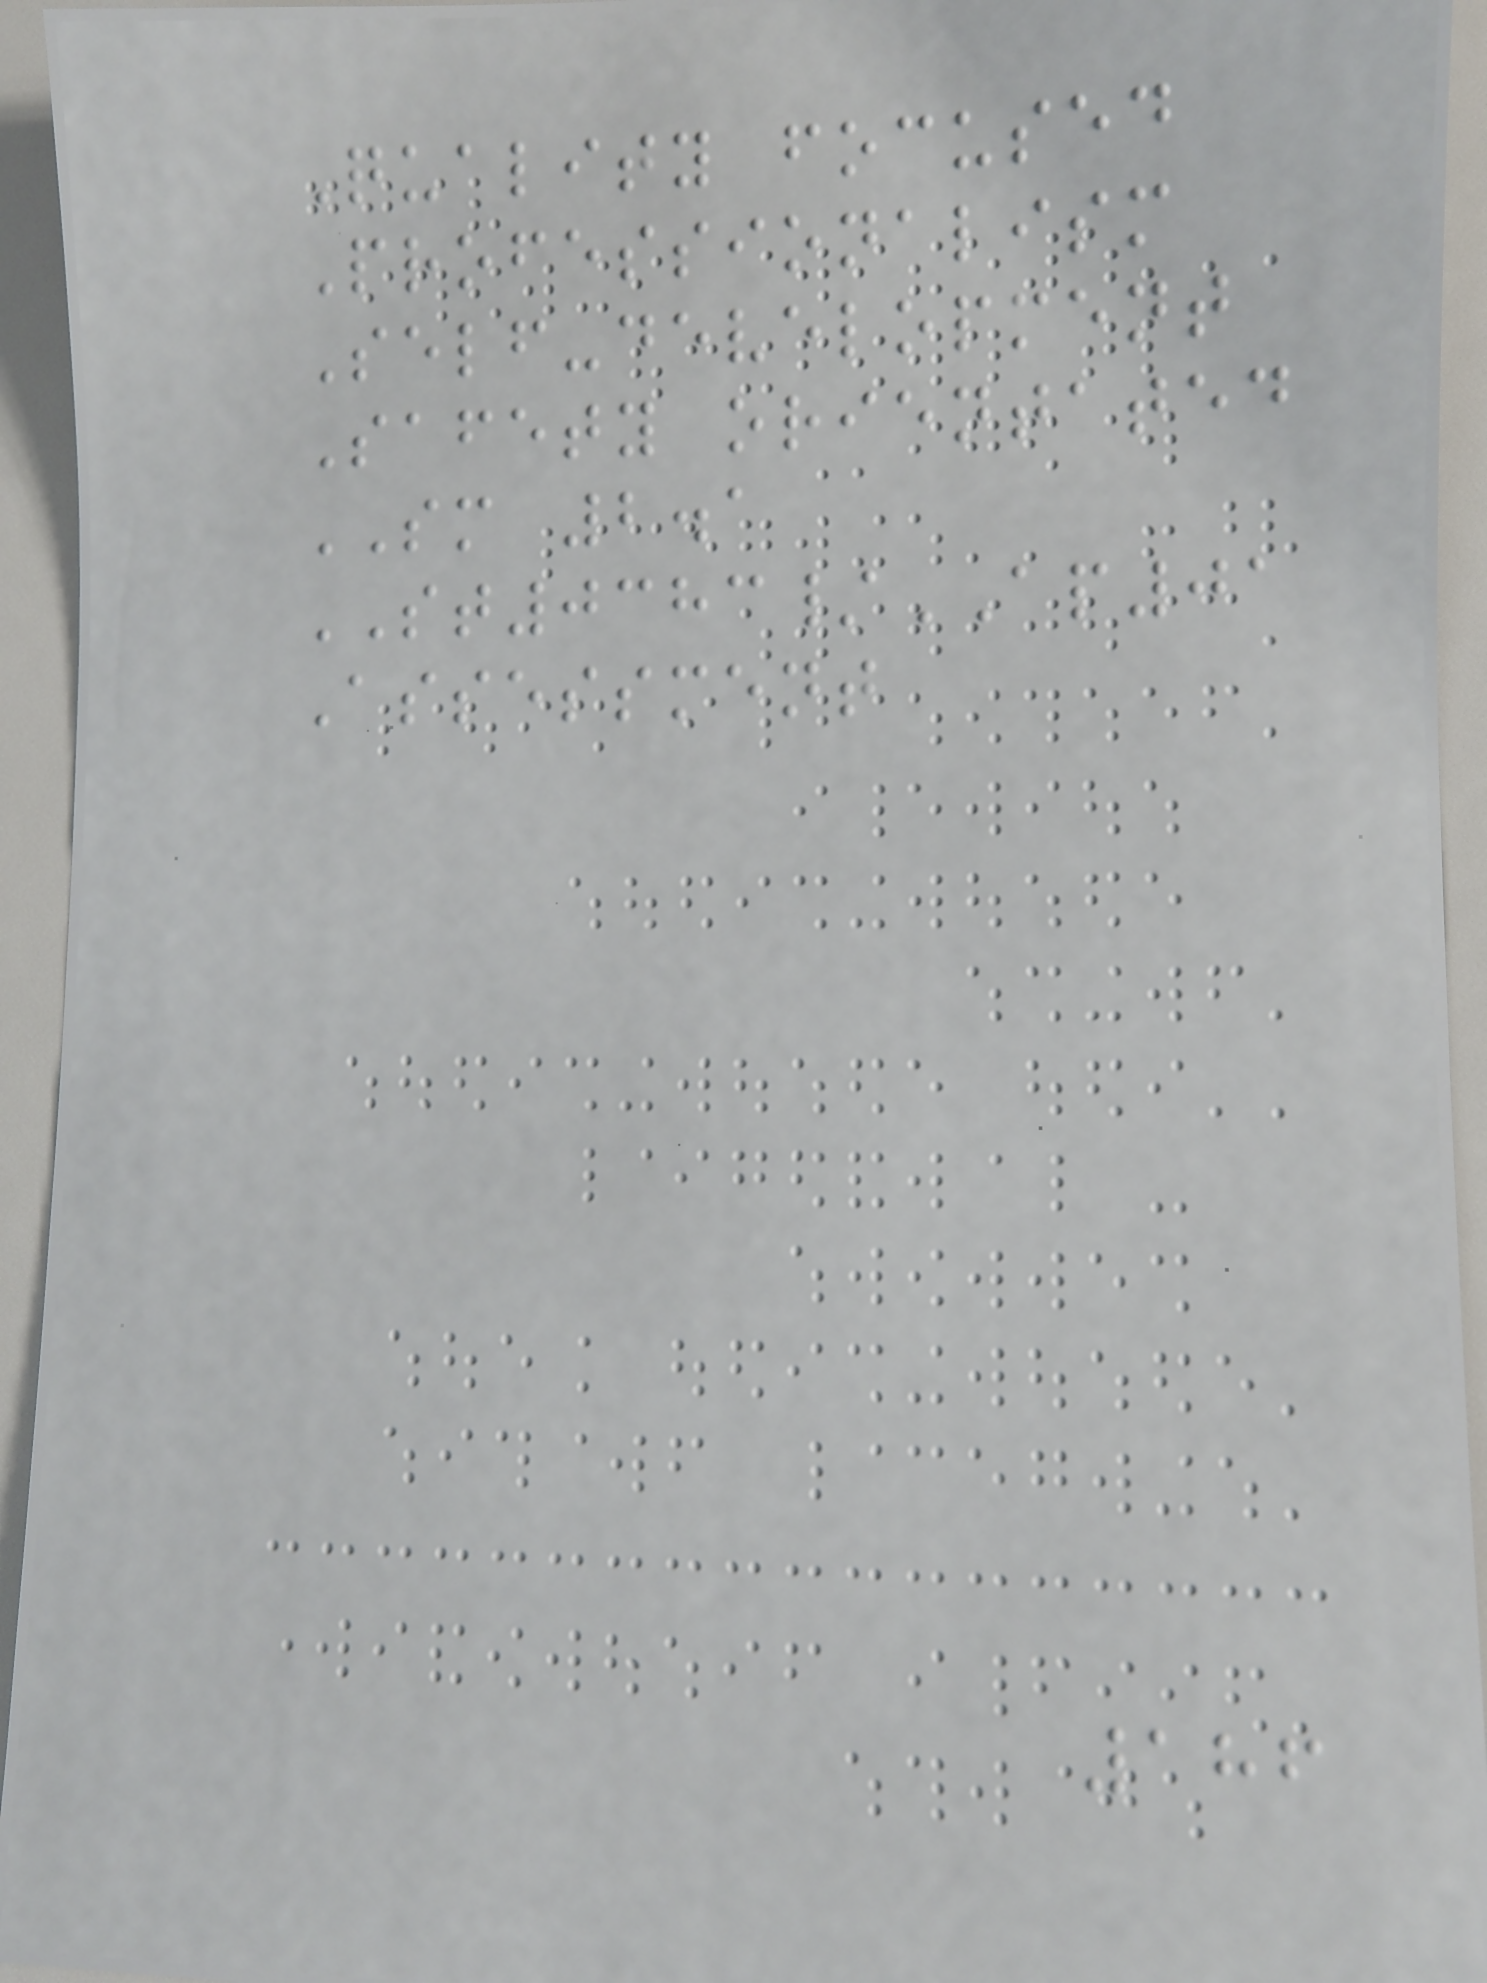Quality focused
Professionalism
Self-development
Safety orientated
SM 2.1
ST0383/AP01
Assessment
186
